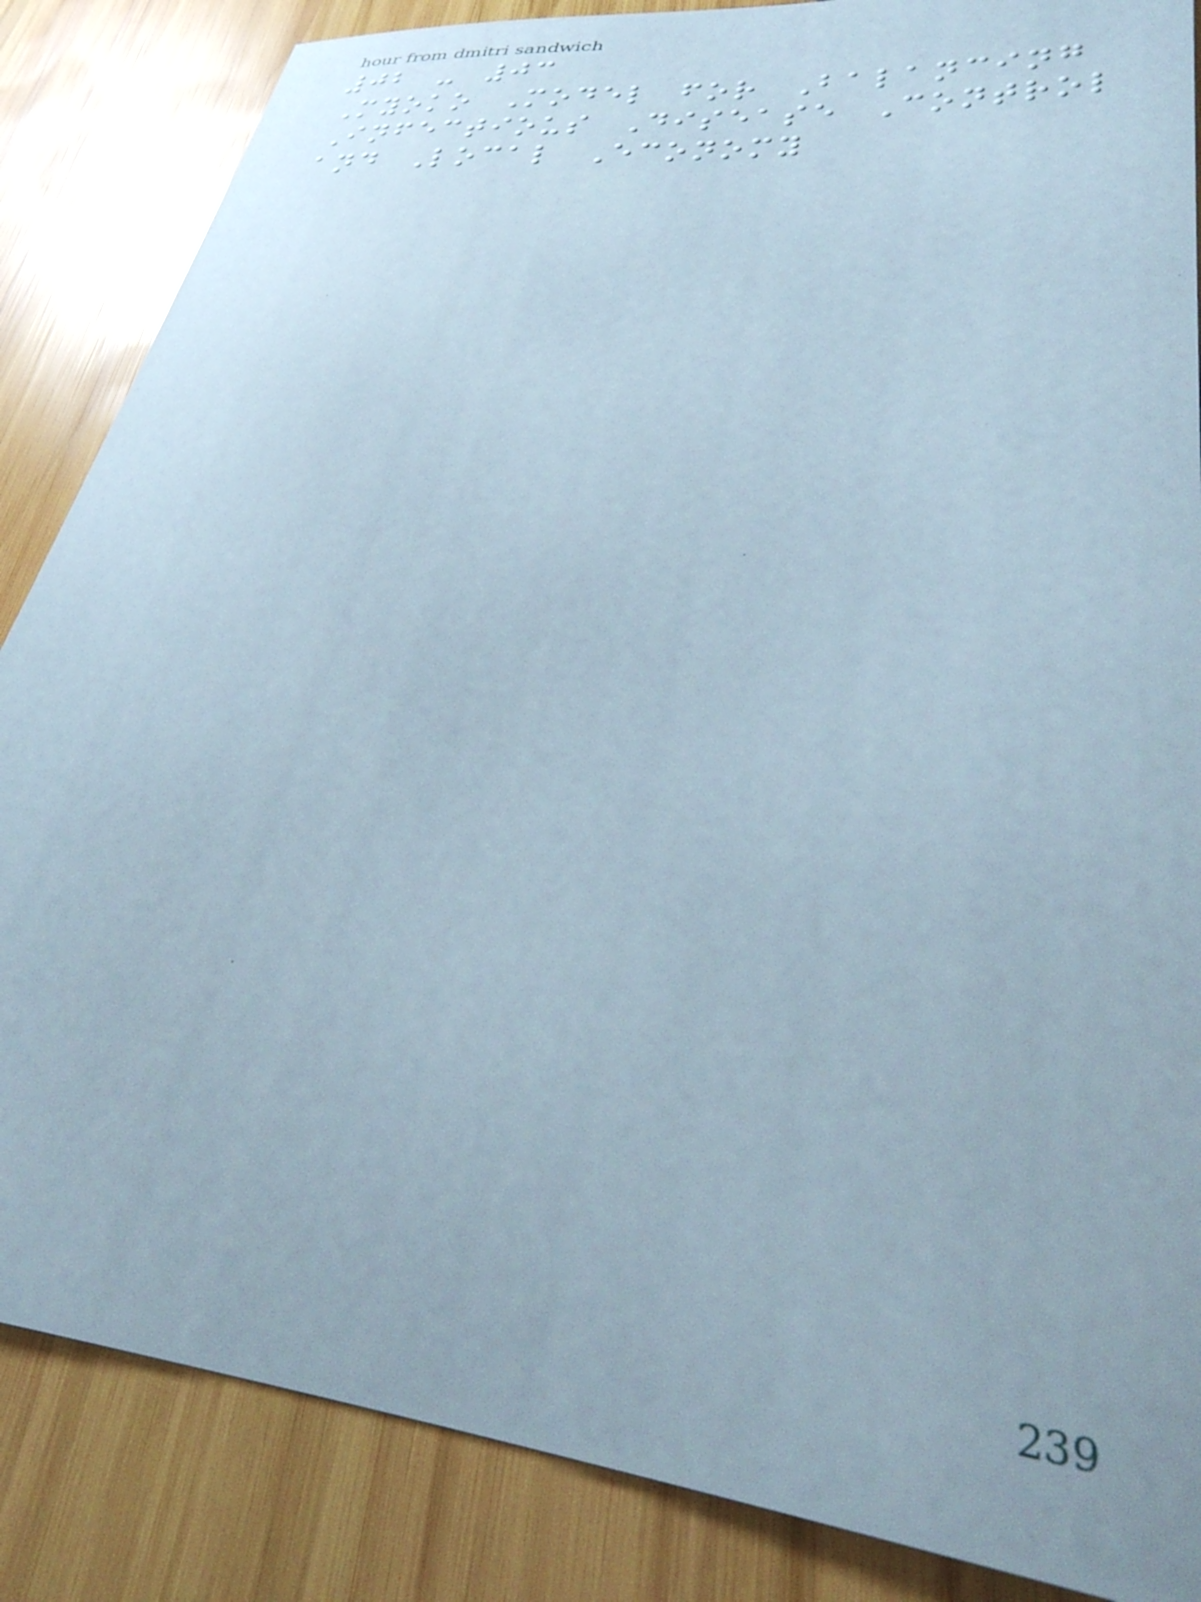02 - 03
Myoko Model for Balancing
Infectious Disease Control
and Local Economy
